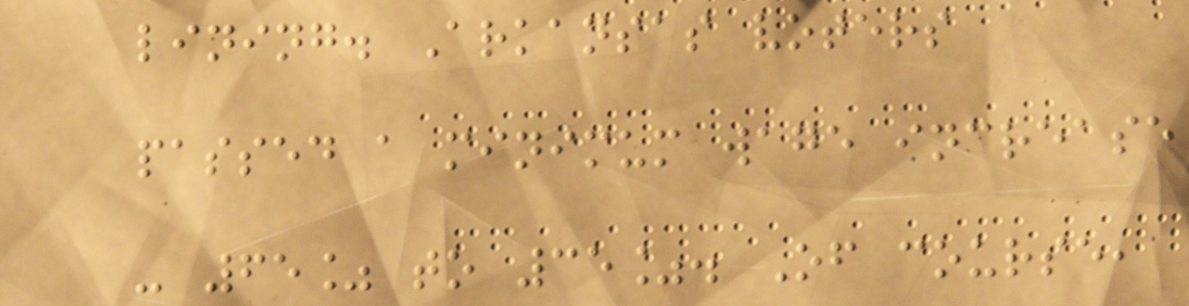lining. Arkansas voters
passed a minimum wage increase
- 65% to 35%. Of course,
